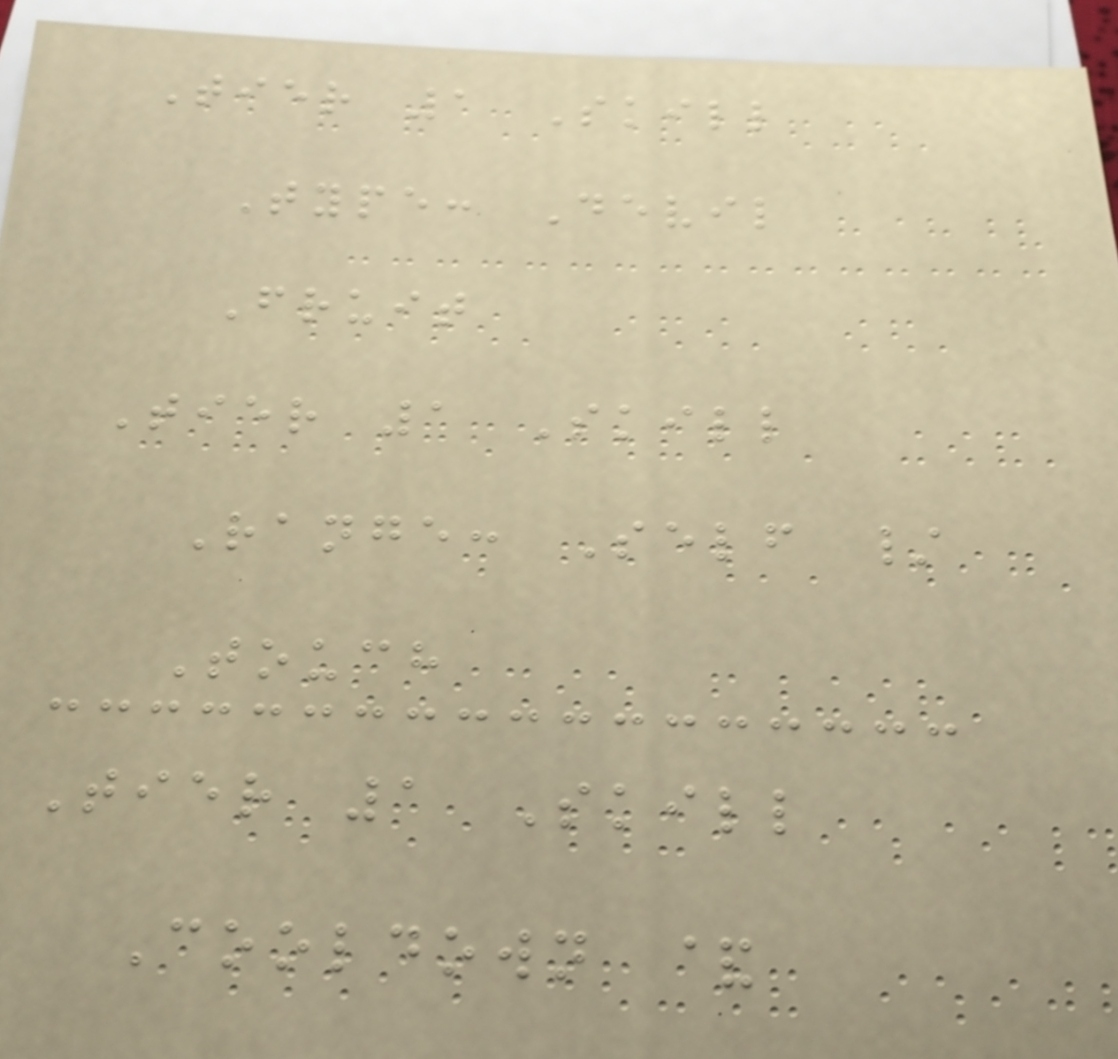Tier 1 Skill
Type: Devil
Fruit
Tier 1 Skill
Range: Self /
Touch
Tier 1 Skill
Cooldown &
